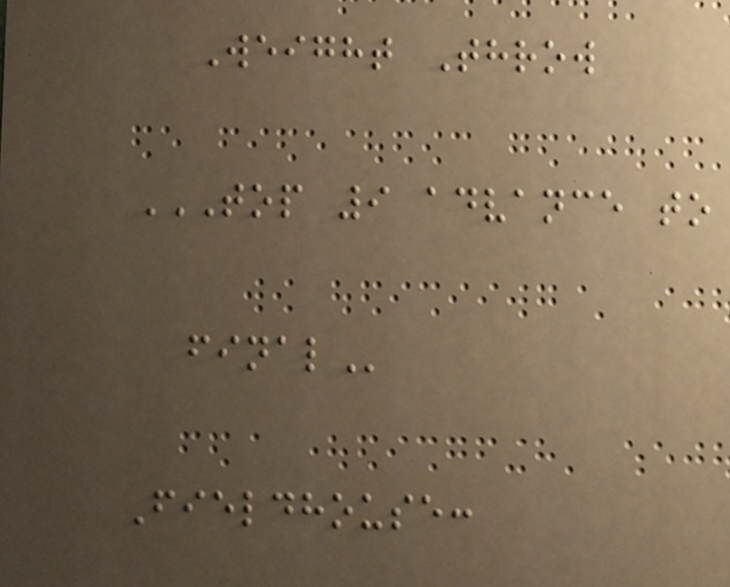Weight Throw
TOP 9 ADVANCE TO
FINAL
Fieldhouse:
